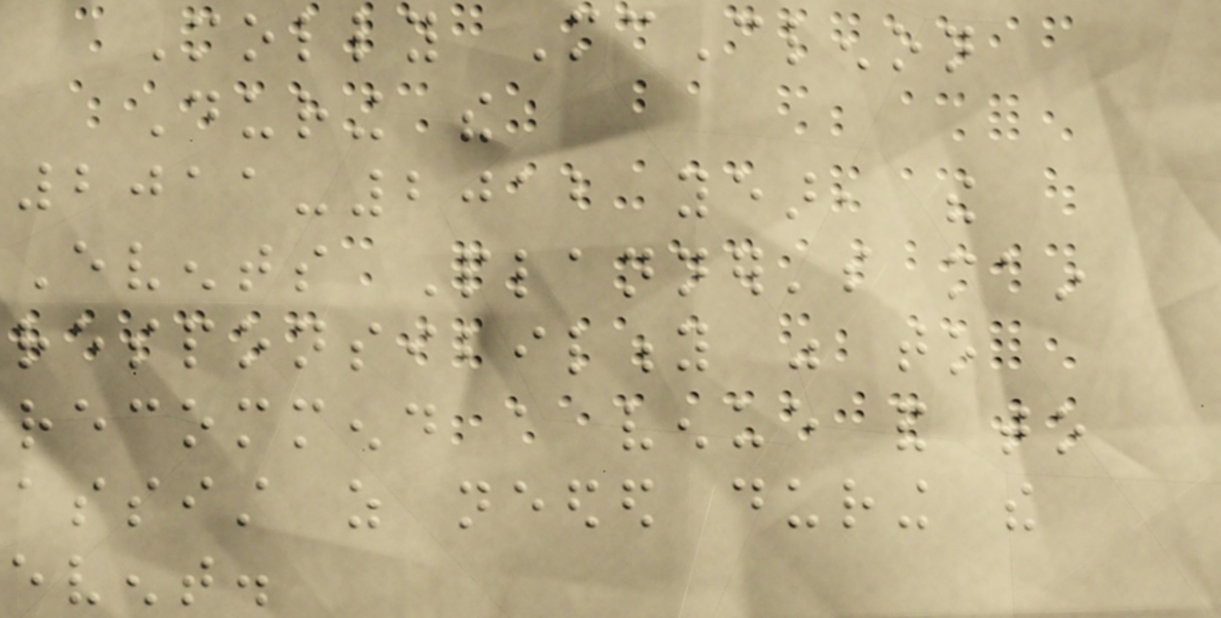Molly McClenon
During the
2011-2012 year, the
Events Planner's main
responsibility was to
recommend a venue and to
assist as needed during the
event.
